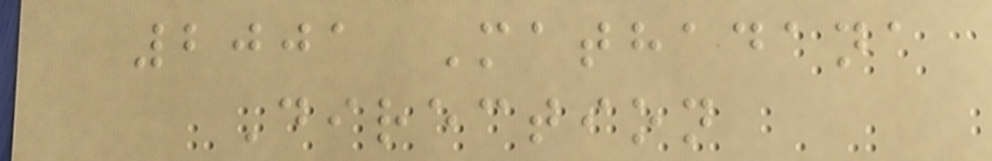2001 Mathadana
Direction
